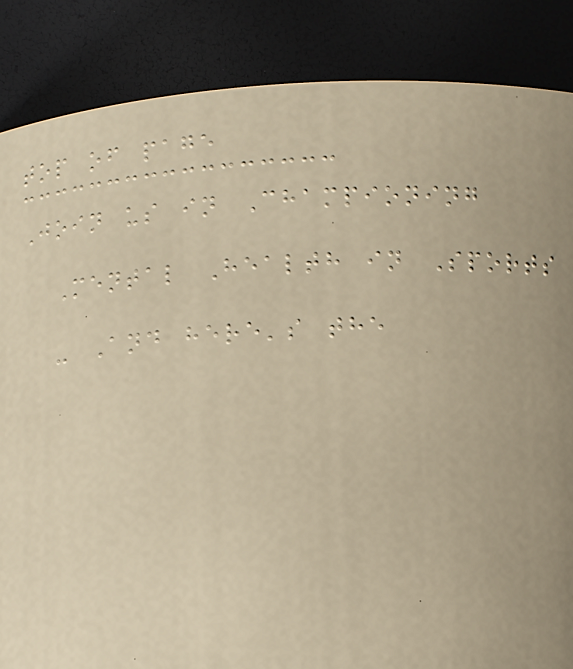top of page
Join us in Championing
Mental Health in Sports
- And here's the
